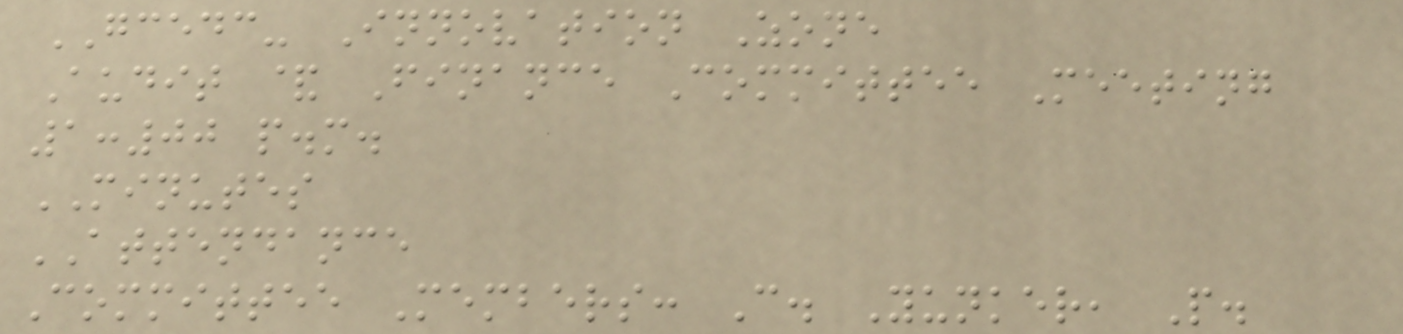GCEDC- Innovation Zone
Audit & Finance Committee Meeting
1:00 p.m.
MINUTES
ATTENDANCE
Committee Members: C. Yunker, P.
